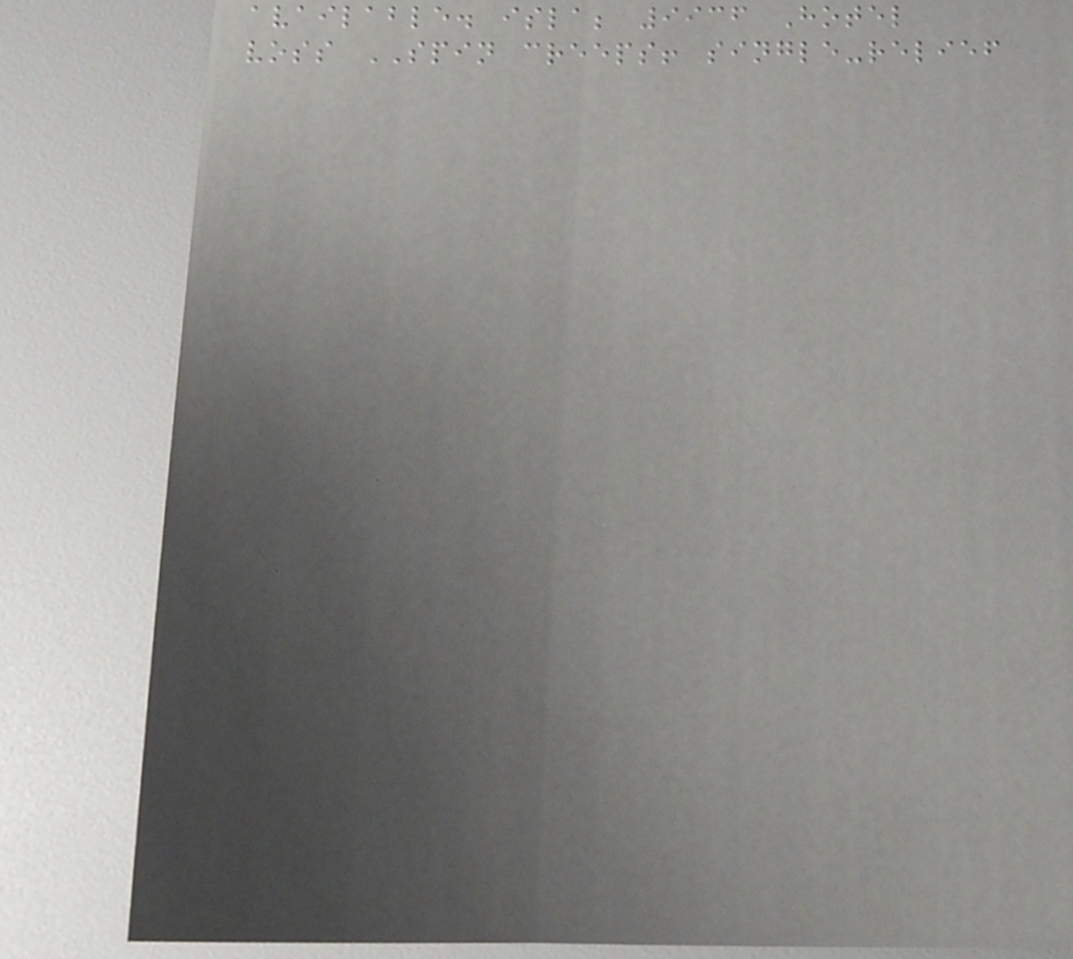available. isla; 9936 Hotel
voss SPIN creeps! single-relief
